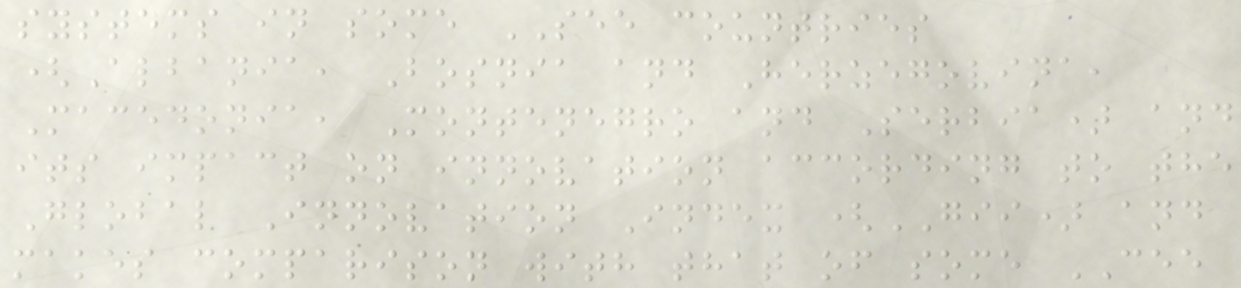systems in some SEE countries
(Albania, Bosnia and Herzegovina,
Macedonia, Montenegro and Serbia) and
its impact on innovation according to the
Global Innovation Index (GII) and
makes comparison with that of some CEE
